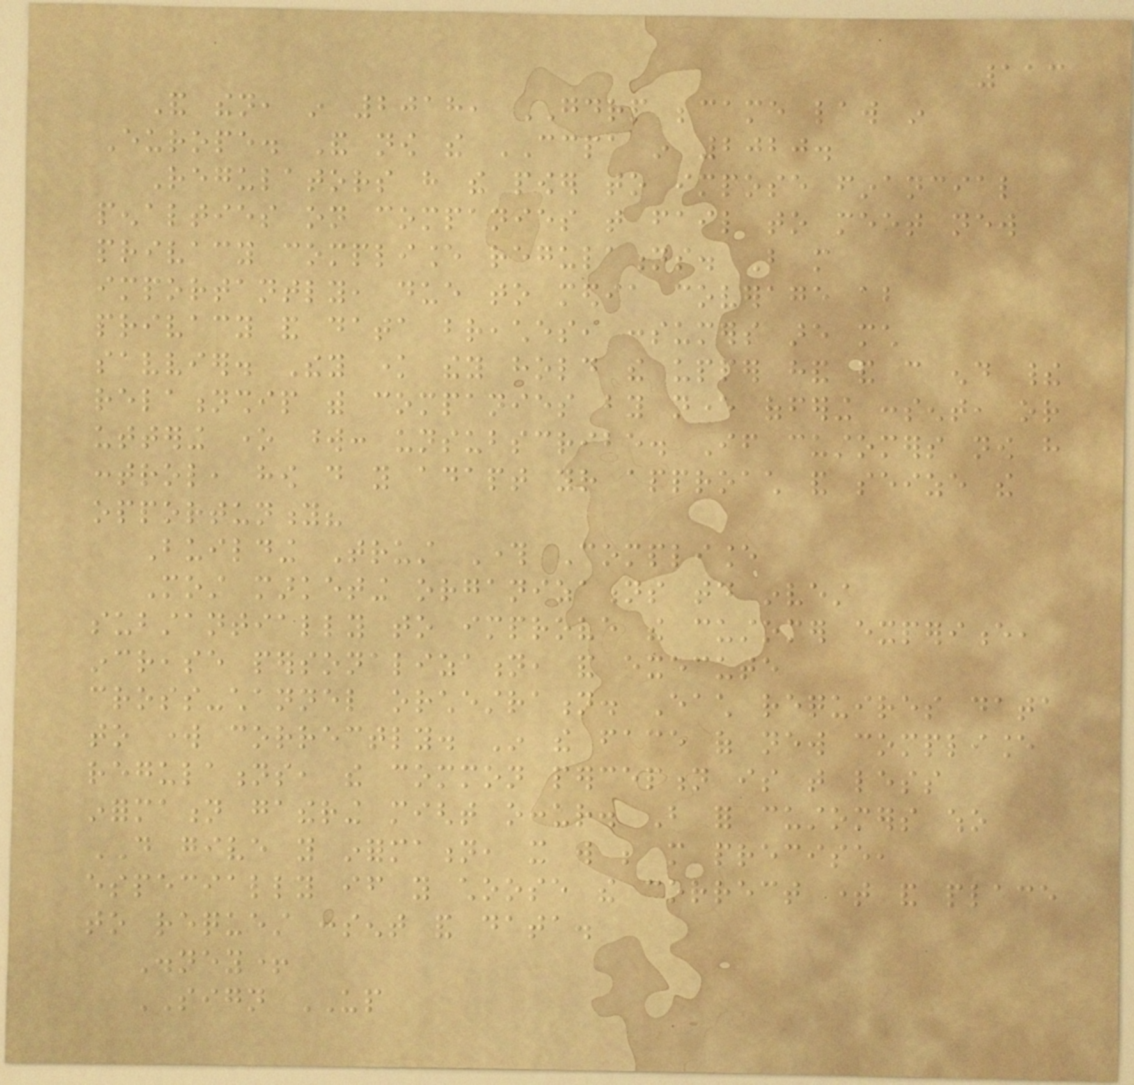113
And then, in 2018, GDRP became law in
Europe. And now the CCPA in 2020.
Regulators have the power to impose financial
penalties on companies that fail to meet new
privacy compliance regulations. But more
importantly, due to media coverage about
privacy and data breaches, consumers are much
savvier. They know they hold the upper hand and can end their
relationship with companies by never offering consent, or
uttering one word: unsubscribe. If customers now have
control, how do you adapt your approach and seize the
opportunity?
Building Trust Through Compliance
Most marketing organizations today invest
substantially to improve the customer experience,
increase personalization, and execute
cross-channel orchestration. Each requires data
to work correctly. In the face of new compliance
regulations, the common perception is that less
information gathering might occur. But for customers who
DO give you information, it will be more precise,
especially if you choose the correct time and place
to request consent and data.
Disney+
SIGN UP
